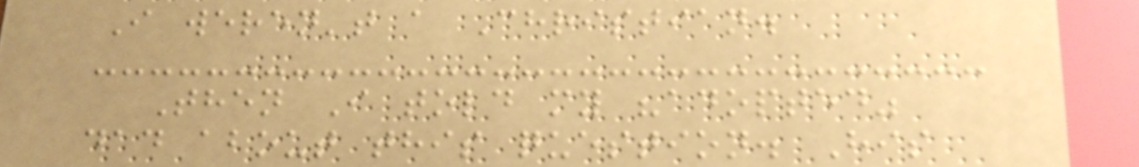I weren't a Christian.
Then I told my "adopted"
dad about this question. His
